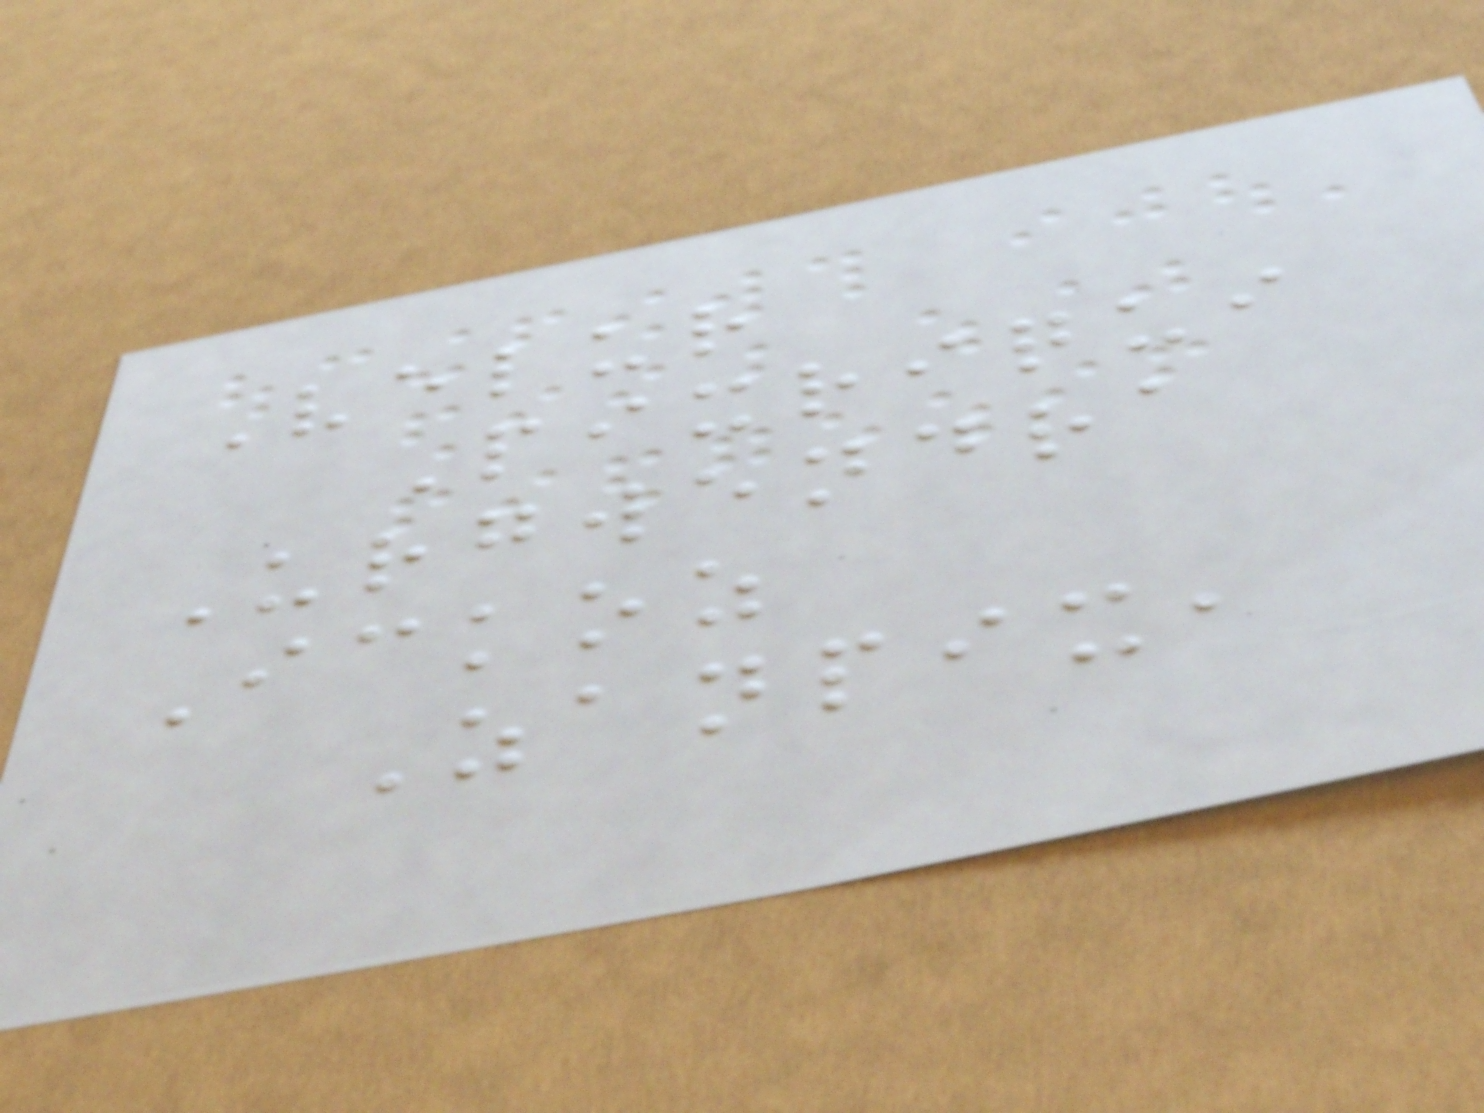Velur
Pixriqui
Urgwendra
Ickoz
Zanpix,
